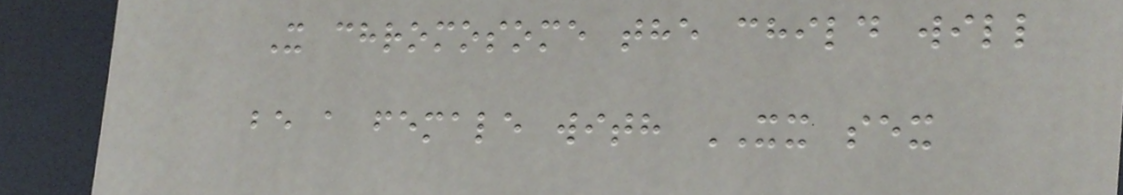X chromosome the child will
be a female with XX sex
